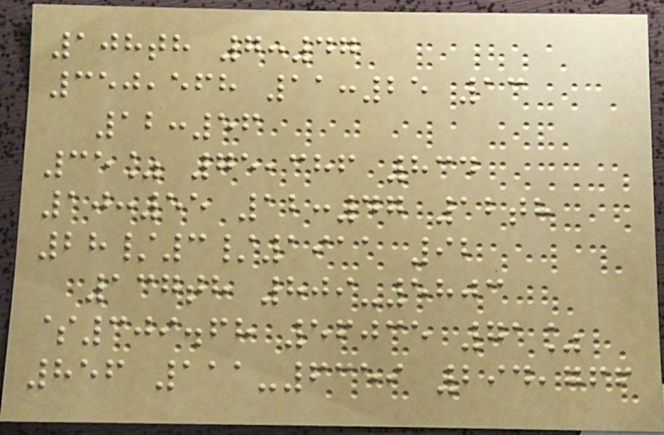108th 7:47
350,568 11:25 13
12:56
35% 75,386 834
10:55 12:47 12th
28/3/1911 92
137th 809-5803
$309.68 56035 71%
856 111-6359 294,766
